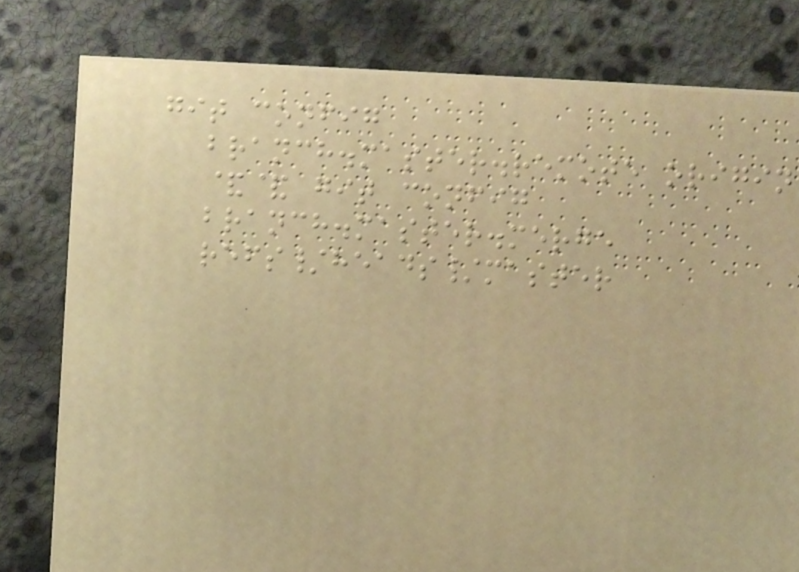git config
branch.master.remote origin
&& git config
branch.master.merge
refs/heads/master
